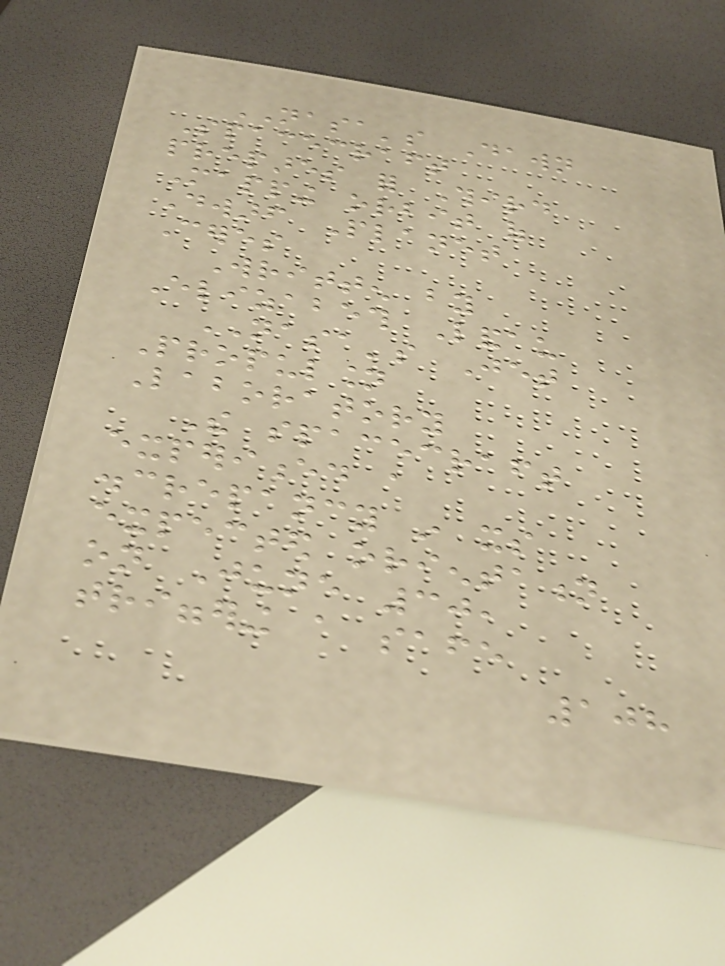NASA's Dawn
Spacecraft
prepares for Third
Mapping orbit of
Dwarf Planet
Ceres
Written by
Elizabeth Landau
NASA's Jet
Propulsion
Laboratory
The spacecraft
experienced a
discrepancy in its
expected orientation
on June 30,
triggering a safe
108
